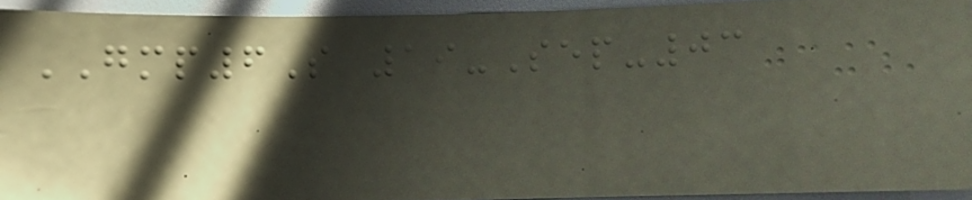GMP6S 19-Sep-03
